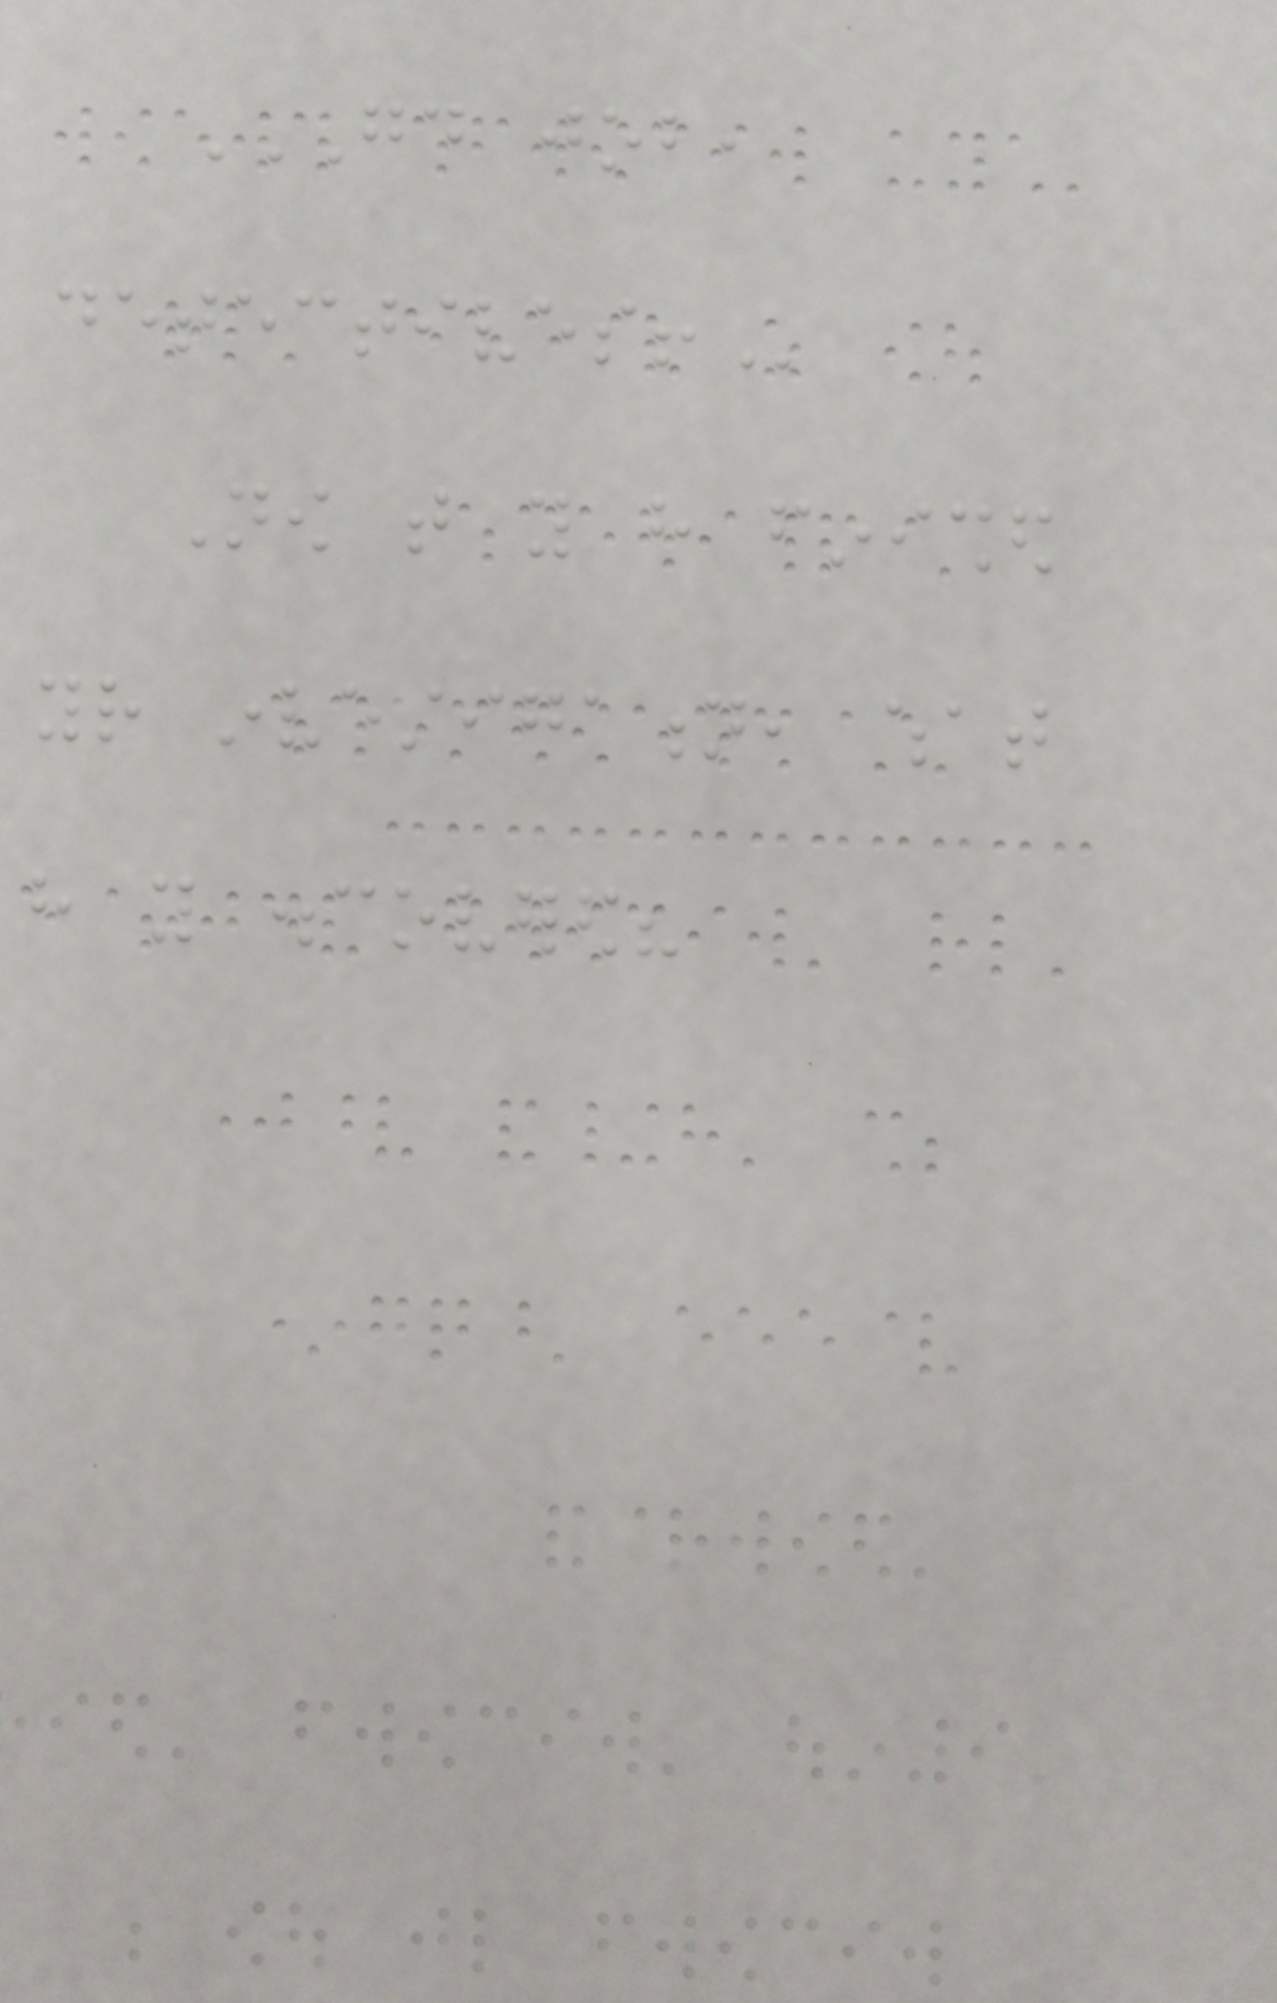GOOD JOB,
DETECTIVES!
Now that you have finished
your investigation, what
have you discovered?
